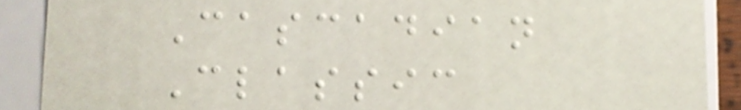Cascadian
Classic
